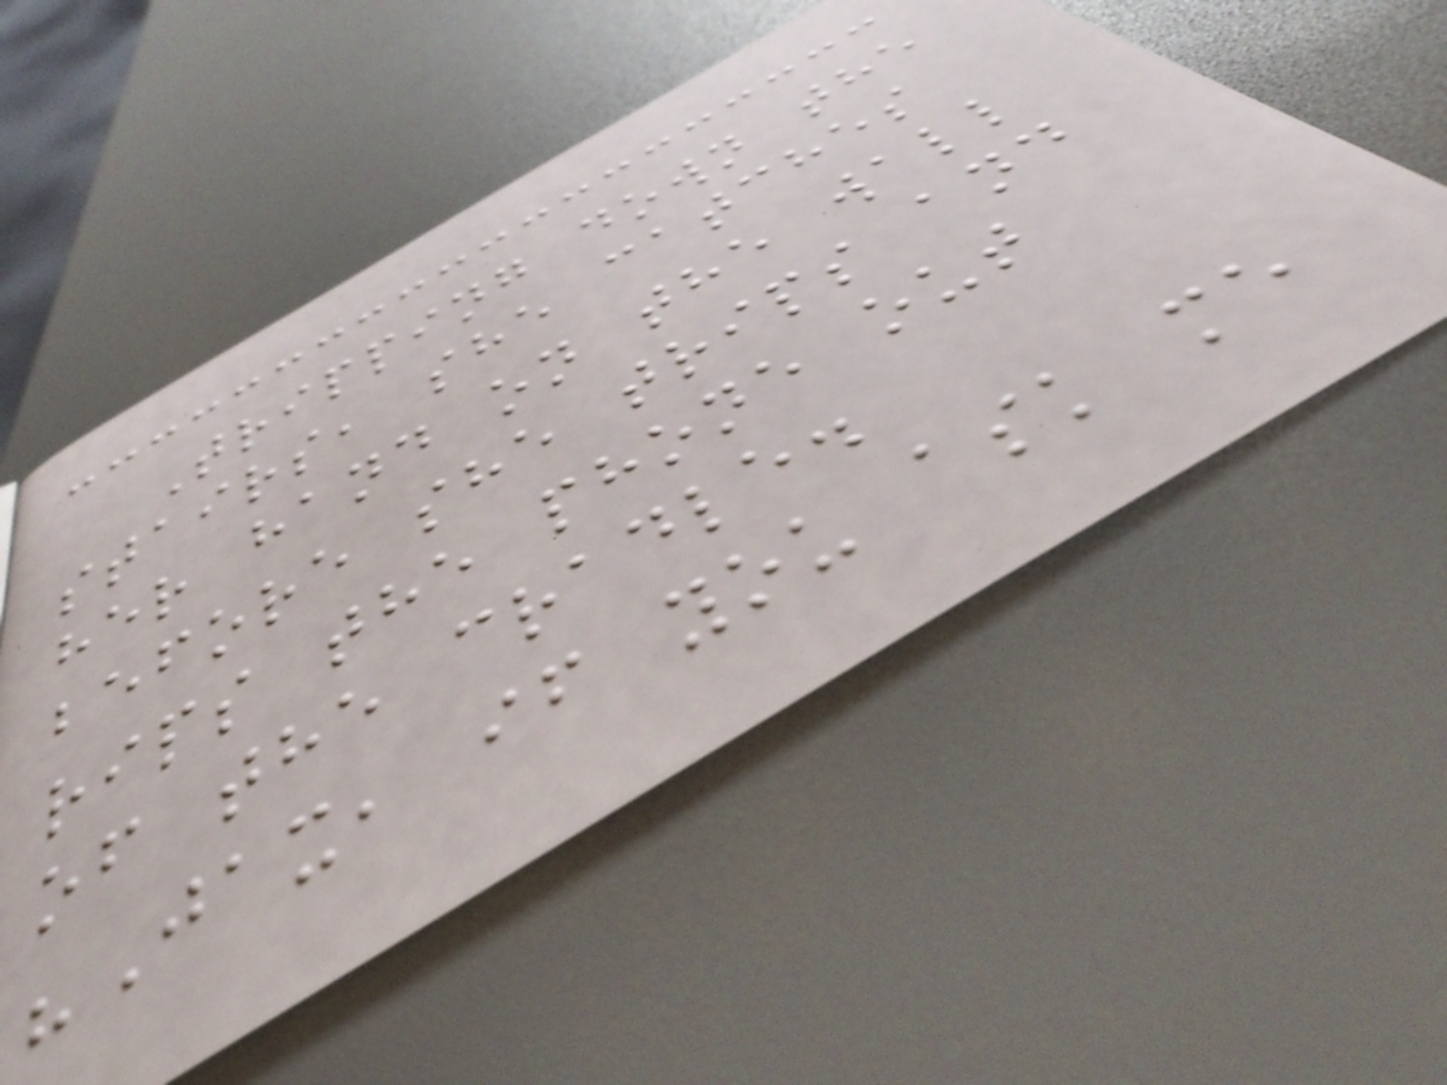Tripping down the
stairs, she catches
her hand on the wall
before she trips and
rips the phone out
of the cradle.
"Jax, if you ask me
